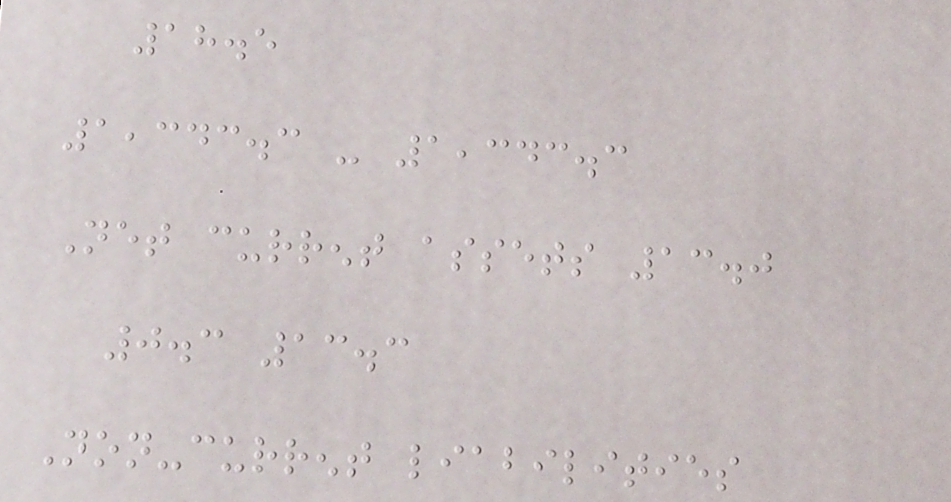18.5
1,343.3 - 1,343.3
Net current assets 13.0
0.3 13.3
Non-current liabilities
